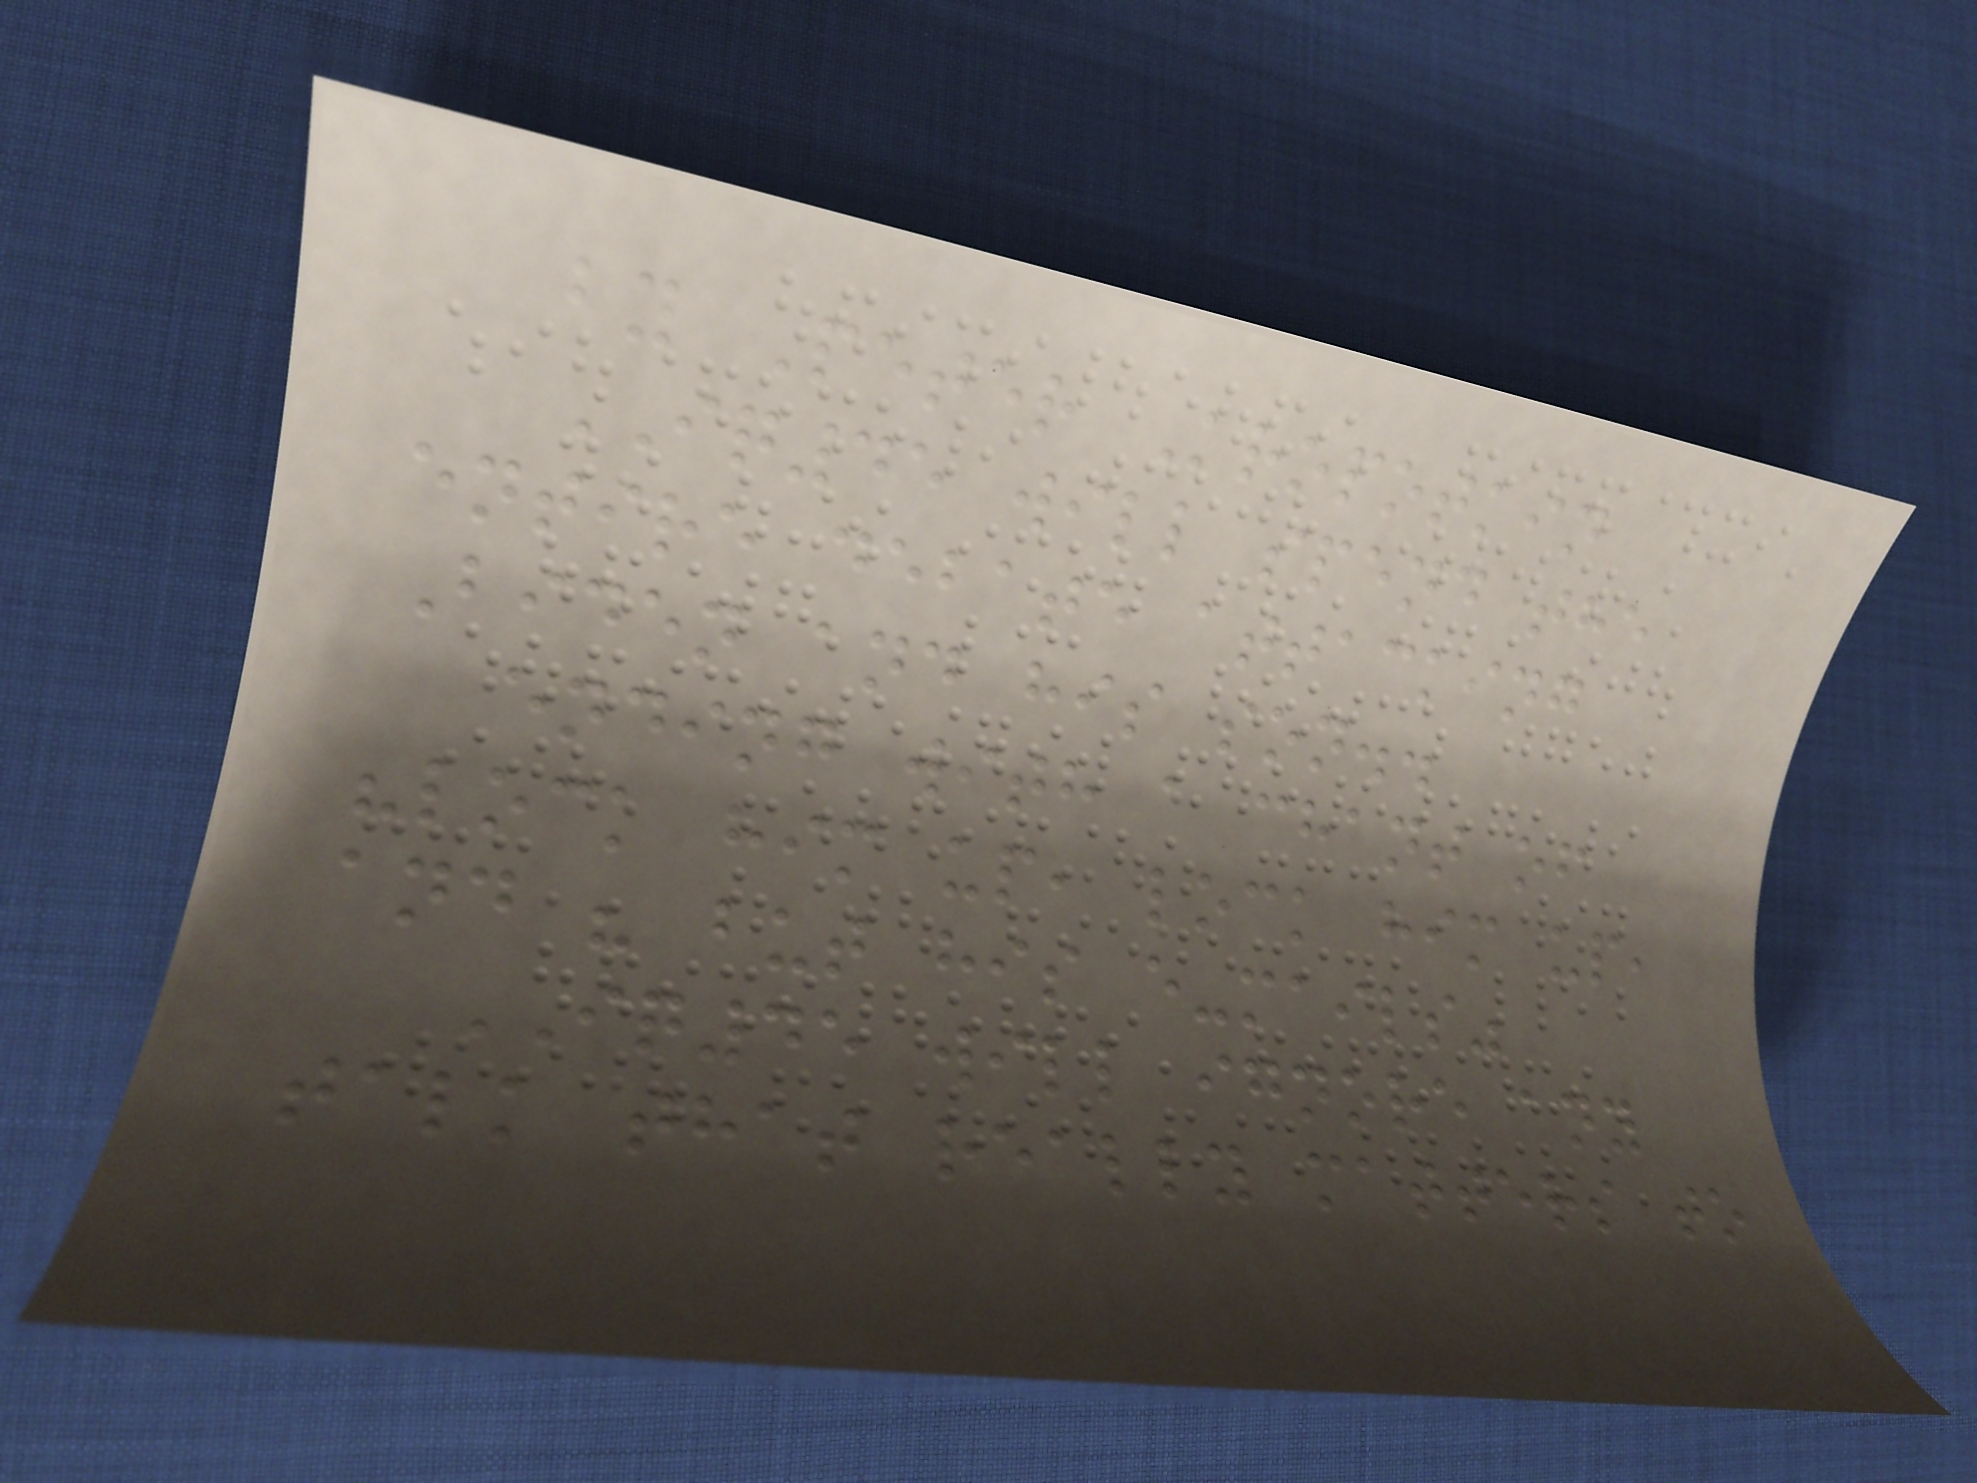by Peter Kropotkin
IQ45 will spend the
entire debate attacking
Biden and his son..
ending with a chant of
"lock him up, lock him up,
and " but his e-mails"
IQ45 will ignore any
talk that really matters to
